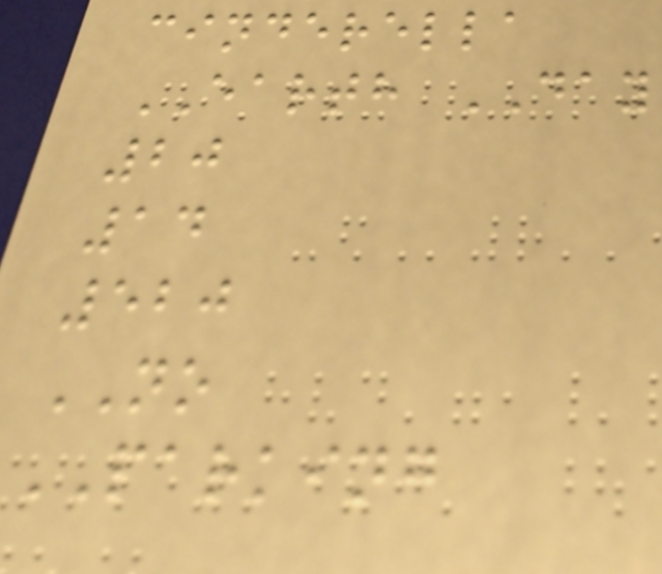cinderella
EARTH DAY
20
14
520
NO
PARKING
